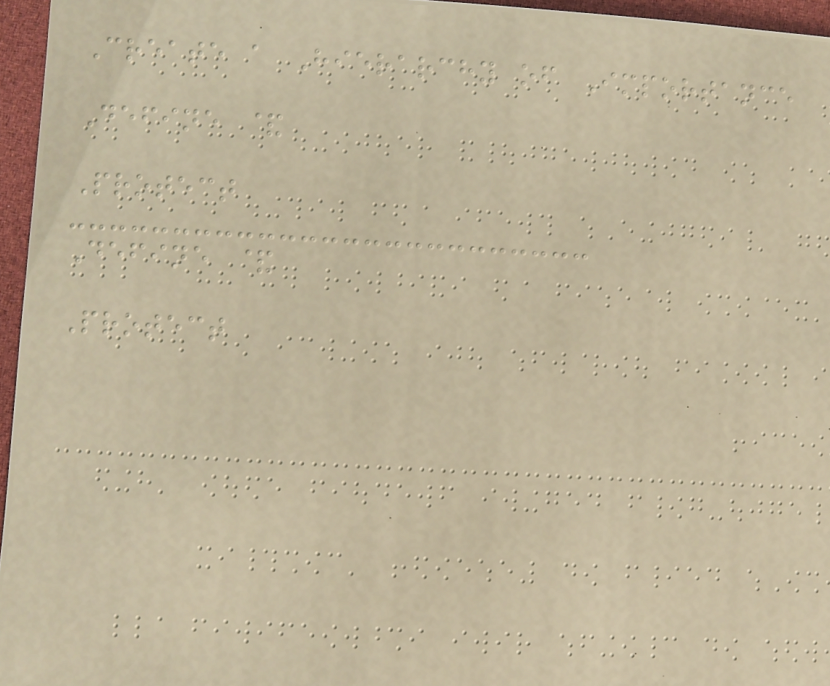Create a Hierarchy of Importance
Define &
Protect
Define &
Protect
